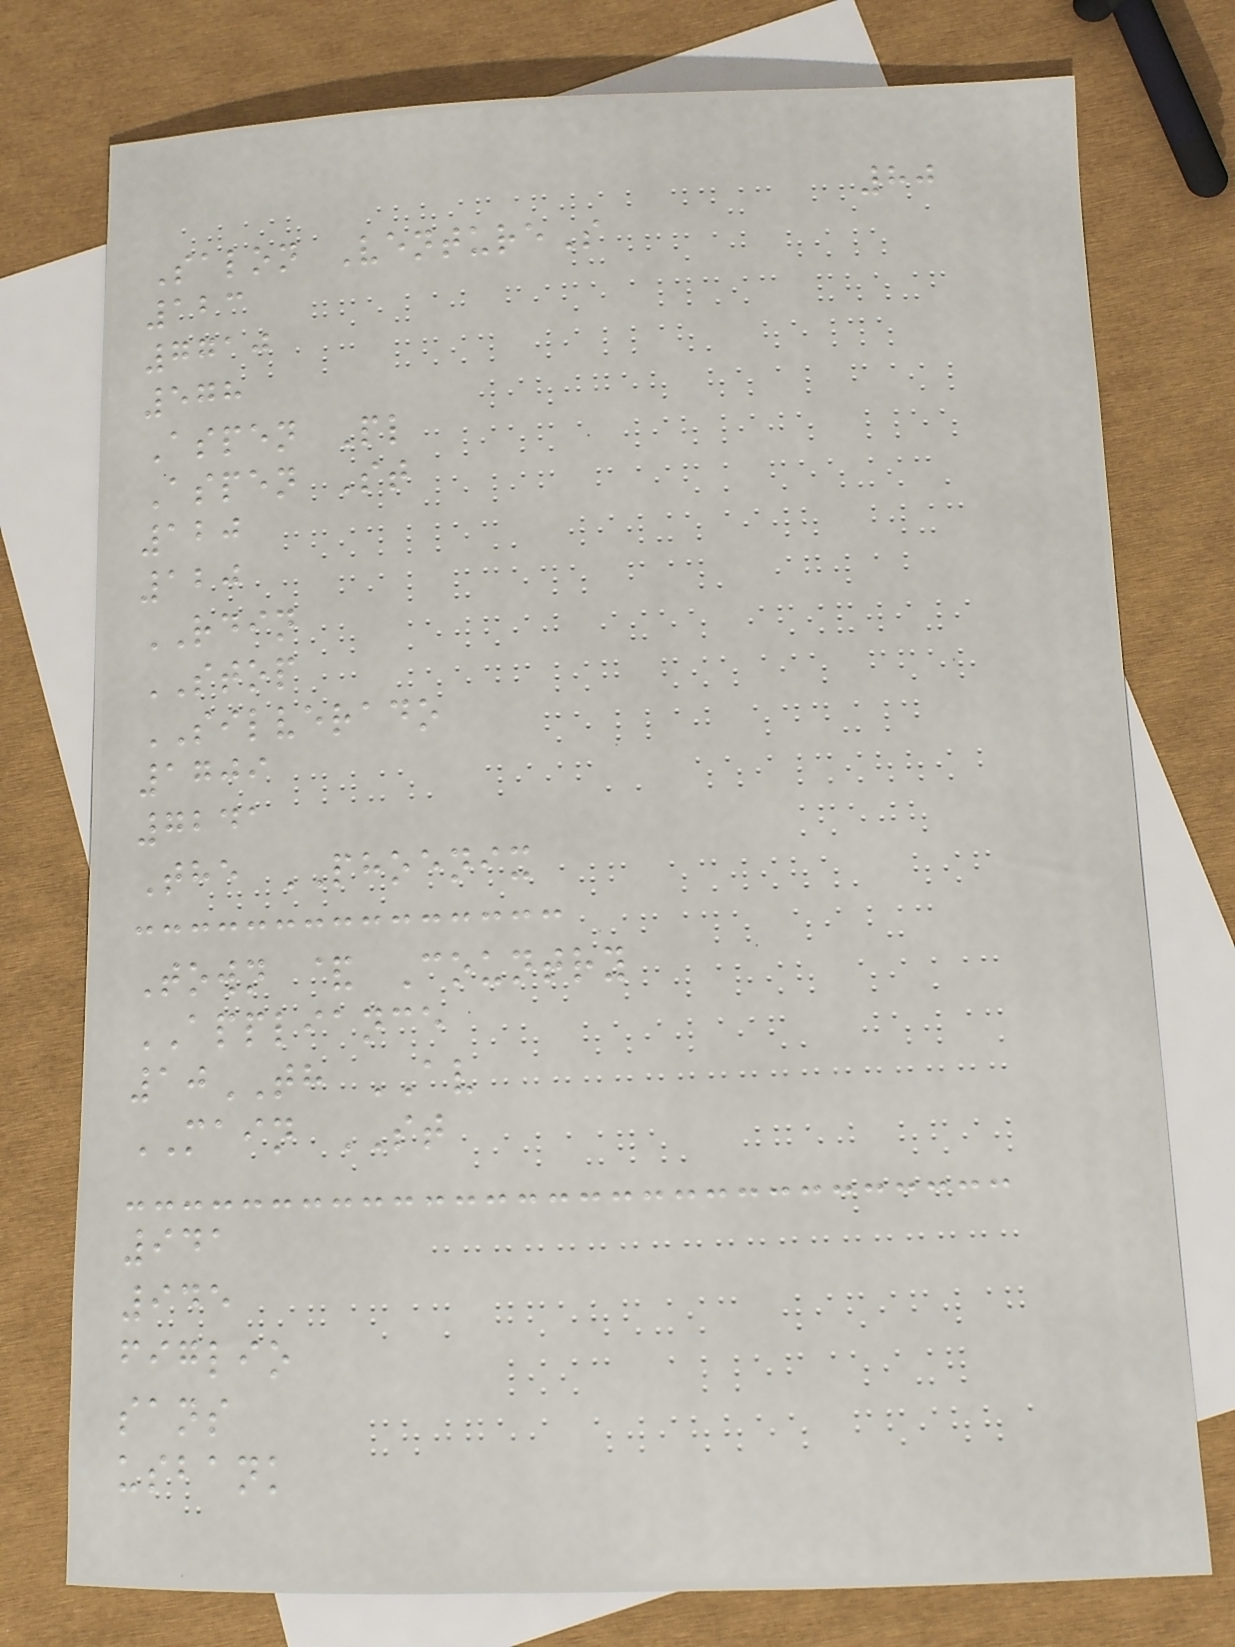80
Salon VentureS
123
7710
578
Aspen Pl
Aspen St
120
120
RDIN
STOP
SILVERADO
1709
7241
The PHOENIX
Town & Country
APPLIANCE
10TH AV
MAIN ST
941
945
figlio
sans
usbank
